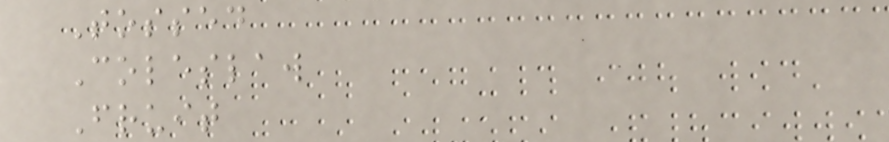Tossed
Coleslaw
Fruit
